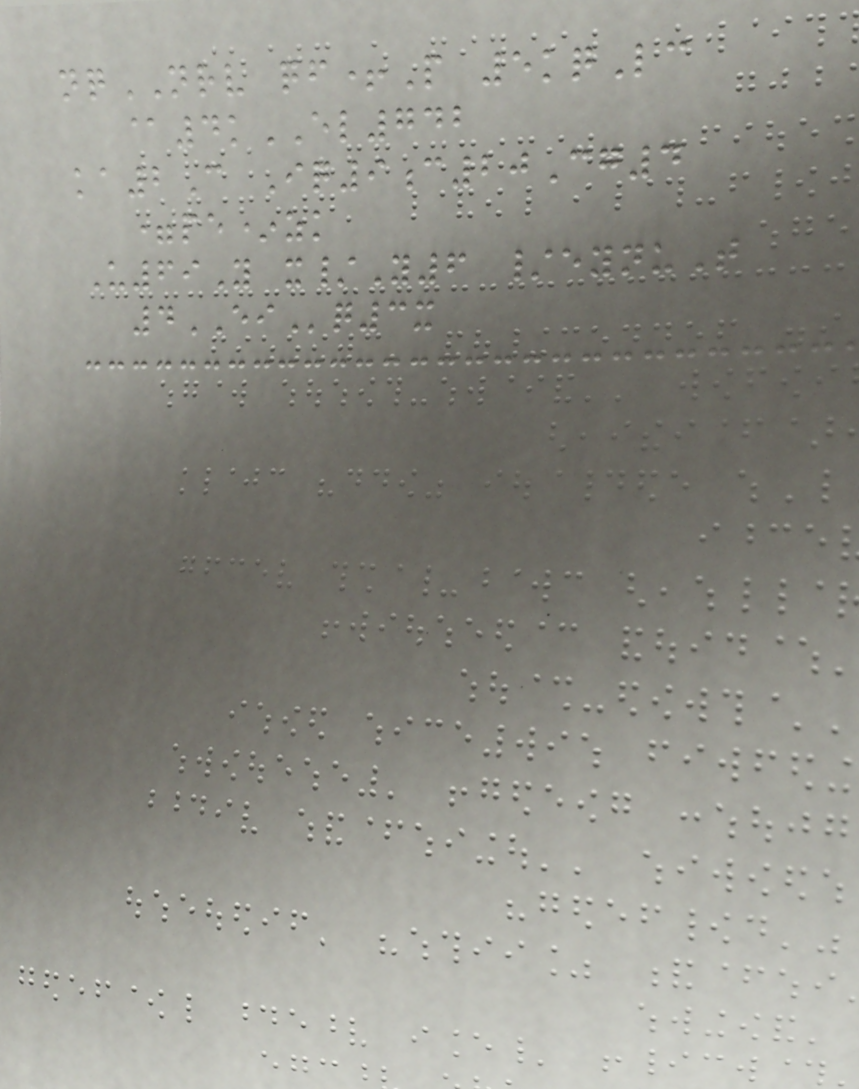nqNRV qf+P 5kqLc
@4kEL742
ka2C Iq9c20Cg4
=pe*zk
U69Y x/Y6 /eynuT
4EIq3x
